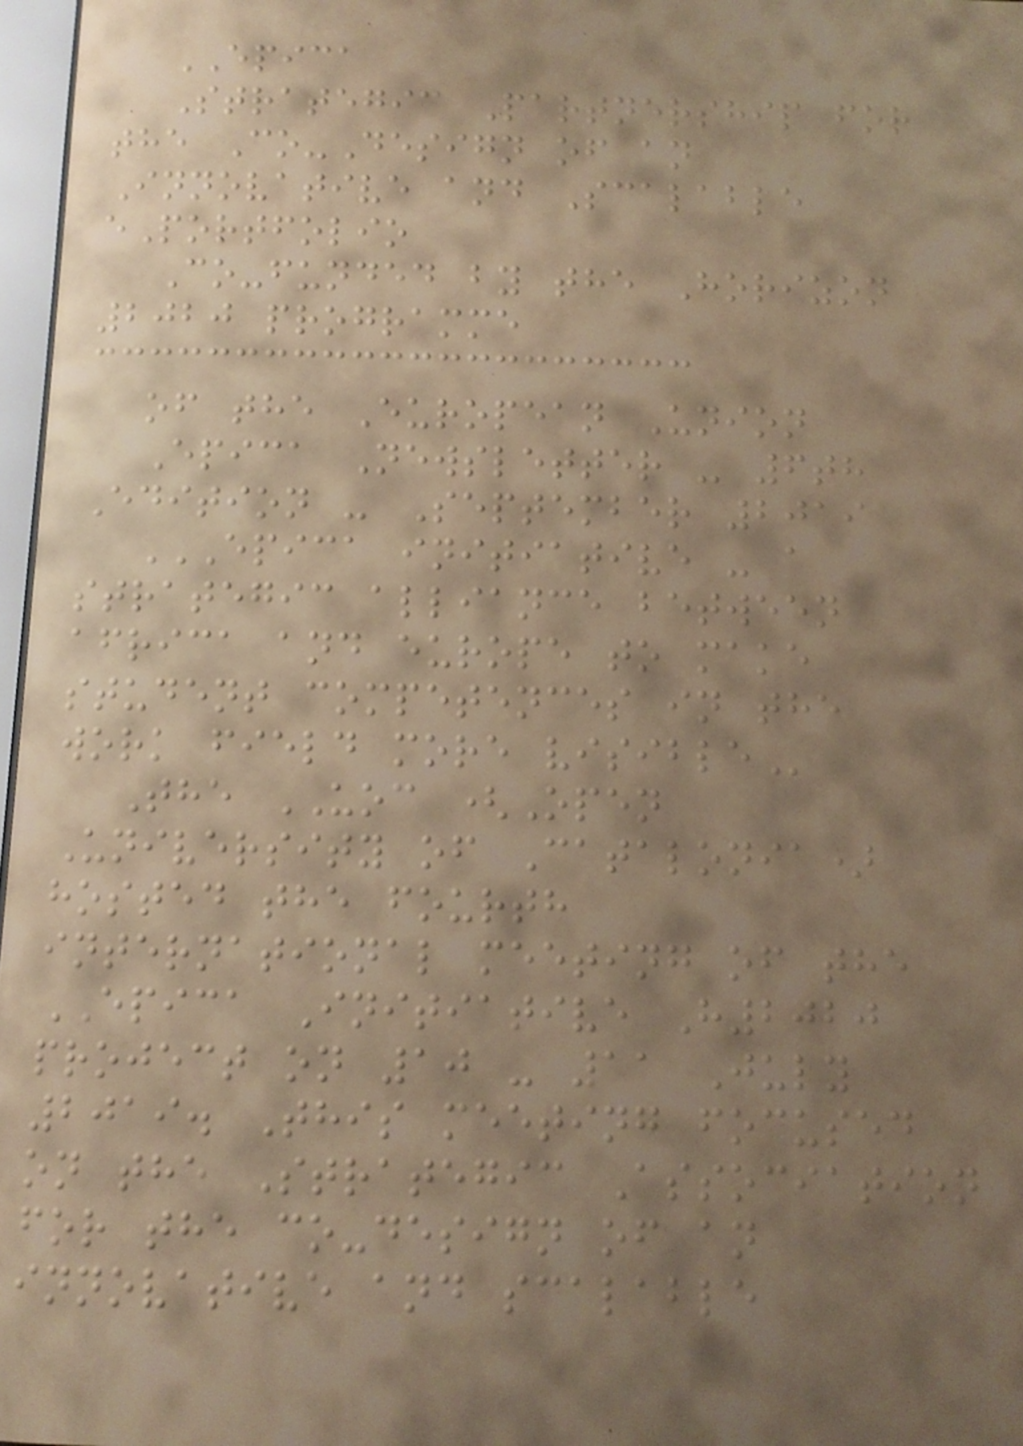EPICA
Strategic Partnership for
the Co-Design of an
Innovative and Scalable
ePortfolio
Co-funded by the Horizon
2020 programme
of the European Union
Epica Newsletter - 6th
Edition - September 2019
EPICA INITIATIVE - A
STRATEGIC ALLIANCE BETWEEN
AFRICA AND EUROPE TO MAKE
STUDENT COMPETENCES IN THE
WORK FIELD MORE VISIBLE
The UOC (Open
University of Catalonia)
hosted the fourth
international meeting of the
EPICA Initiative H2020
project on 10 - 11 July
2019. This meeting focused
on the Strategic Association
for the co-design of an
innovative and scalable
